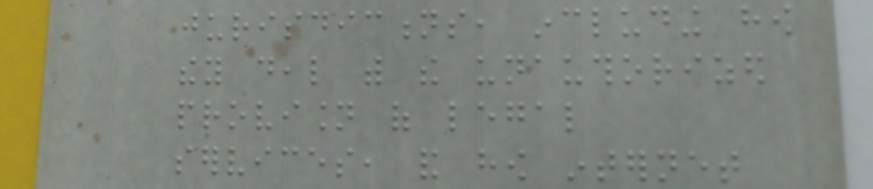jurisdictions, including how
they deal with the unauthorized
provision of legal
services, and how internet
